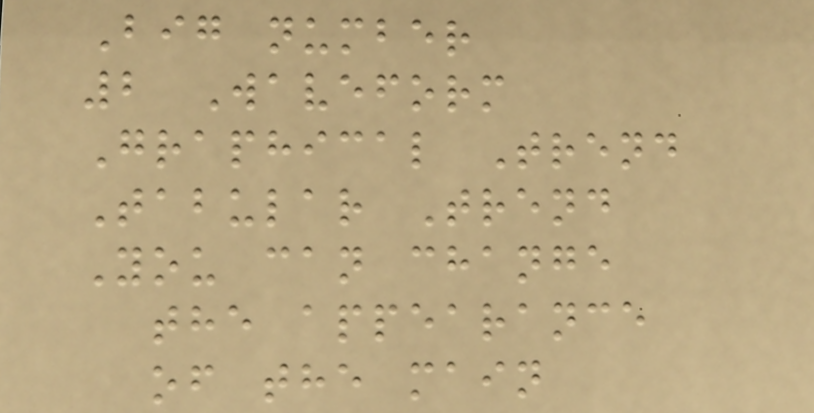Big number
2 Waveform
Graphical Trend
Tabular Trend
You can change
the appearance
of the main
